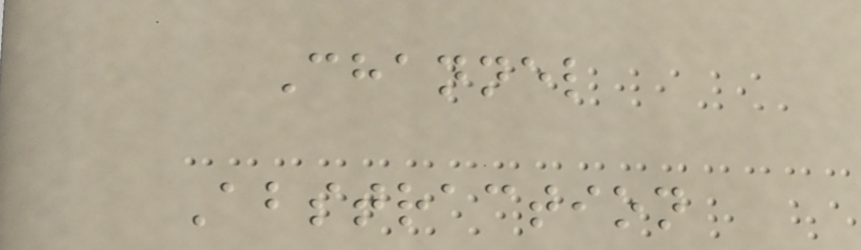Channel
Abstraction
